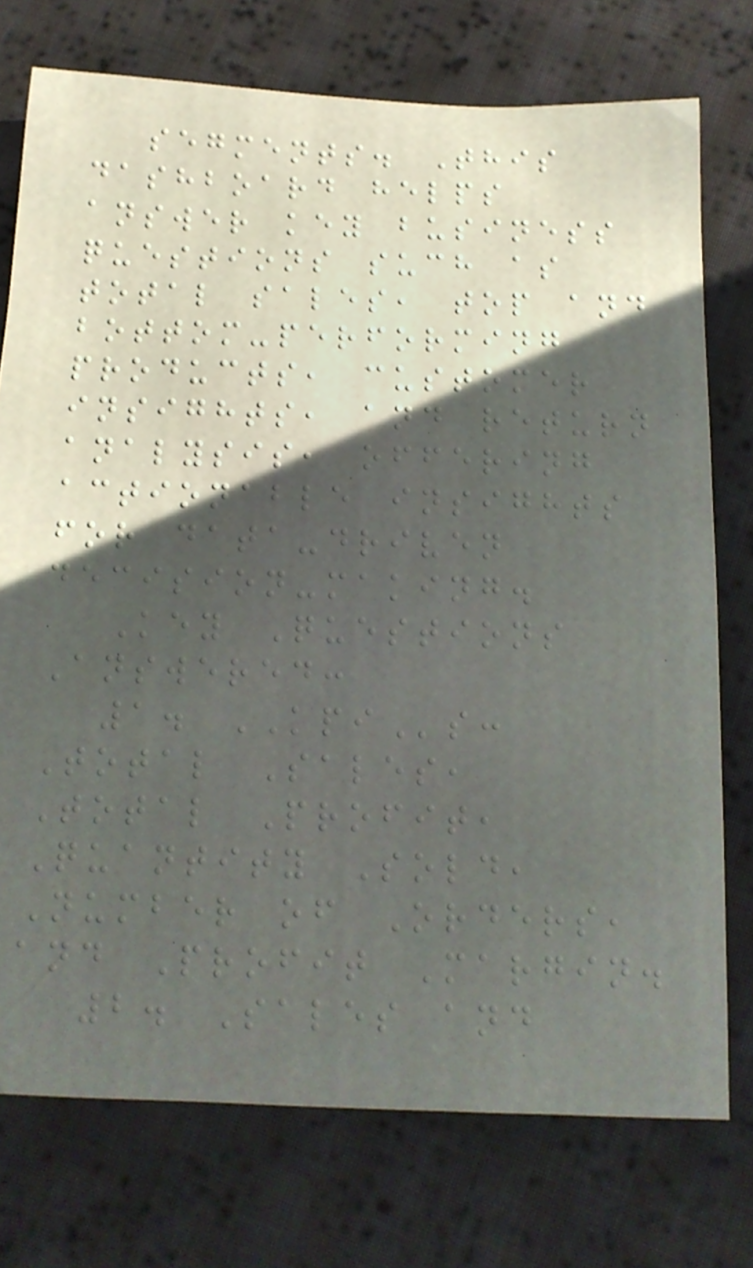segments. This
dashboard helps
answer key business
questions such as
total sales, top and
bottom-performing
products, customer
insights, and return
analysis, offering
actionable insights
for data-driven
decision-making.
Key Questions
Answered:
1. KPIs:
Total Sales,
Total Profit,
Quantity Sold,
Number of Orders,
and Profit Margin.
2. Sales and
